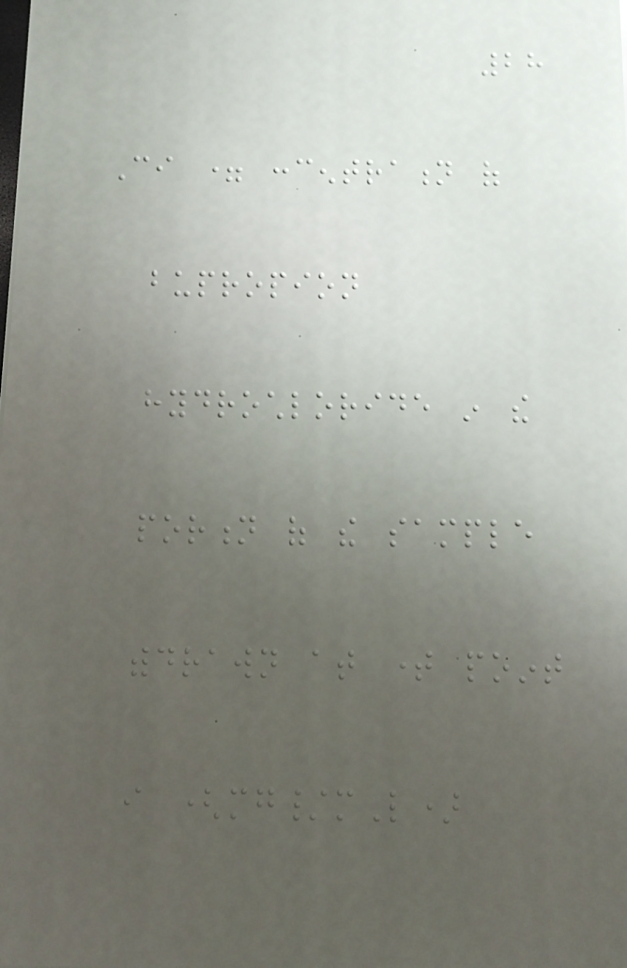28
Ci = concentration of
bupropion
hydrochloride in the
portion of the sample
withdrawn at time point
i (mg/mL)
